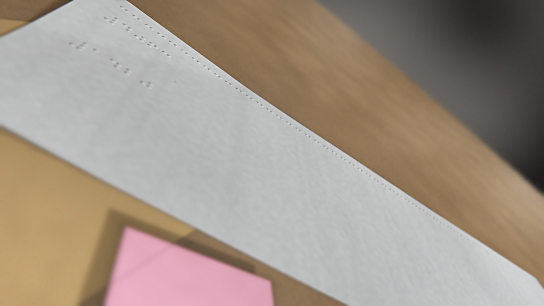4063
1420
